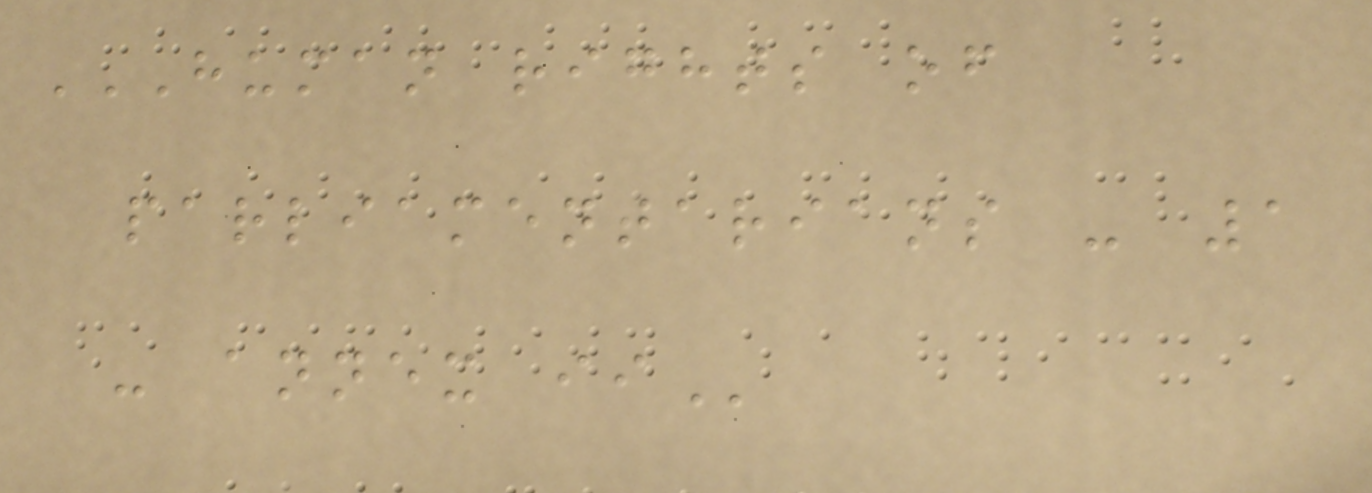HUMAN RIGHTS OF
PARLIAMENTARIANS - 1
- ANNEX II
